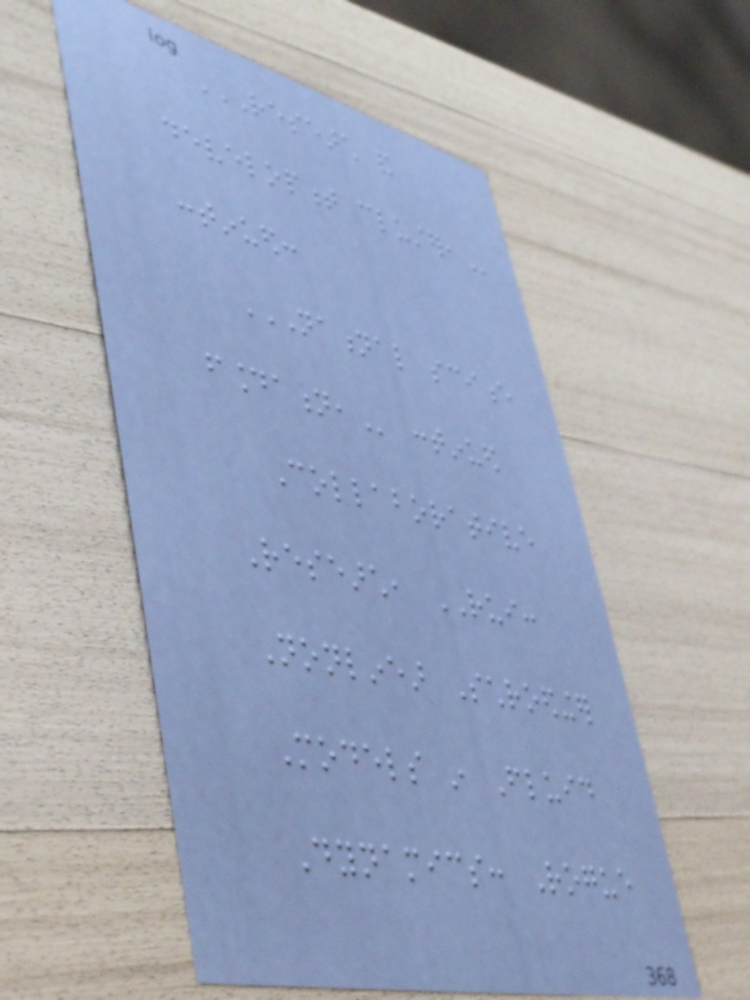RESEARCH AND
DEVELOPMENT CLUSTER,
continued:
NATIONAL SCIENCE
FOUNDATION, continued
Collaborative
Research, RUI:
Nonlinear Schroedinger
Models in Fluid
Dynamics: Rogue
